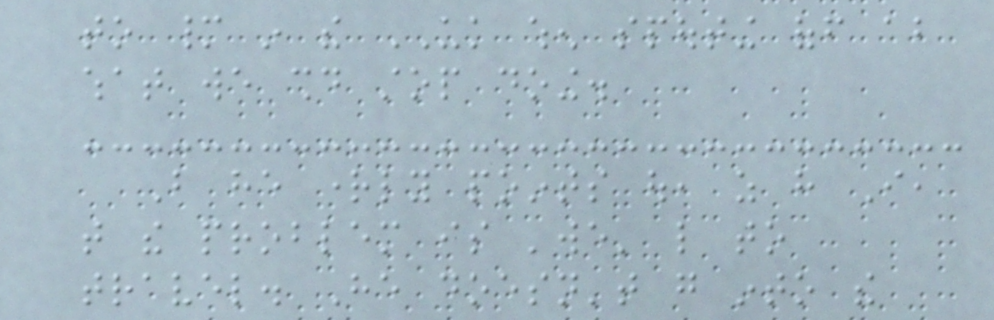to many in the UK when spouting off about
what we should stop doing.
But he rightly points out, as have I,
that the problem is 'we' like to
travel. He doesn't go into the
